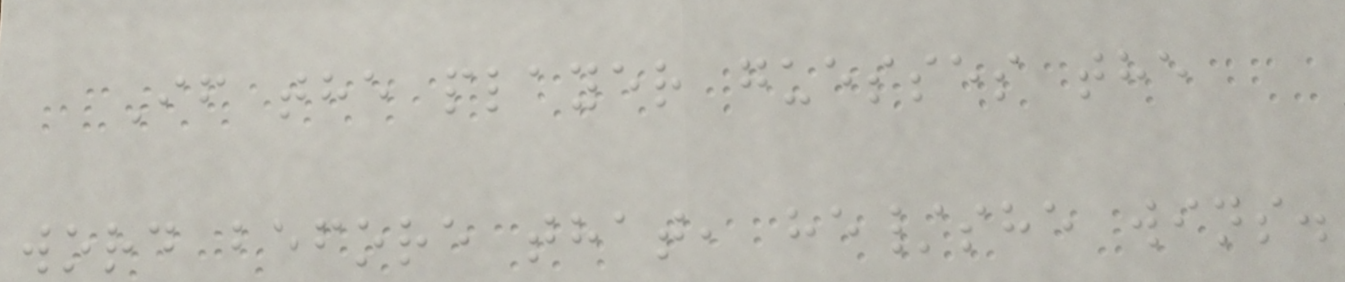If the player guesses the
word before that, he/she wins.
